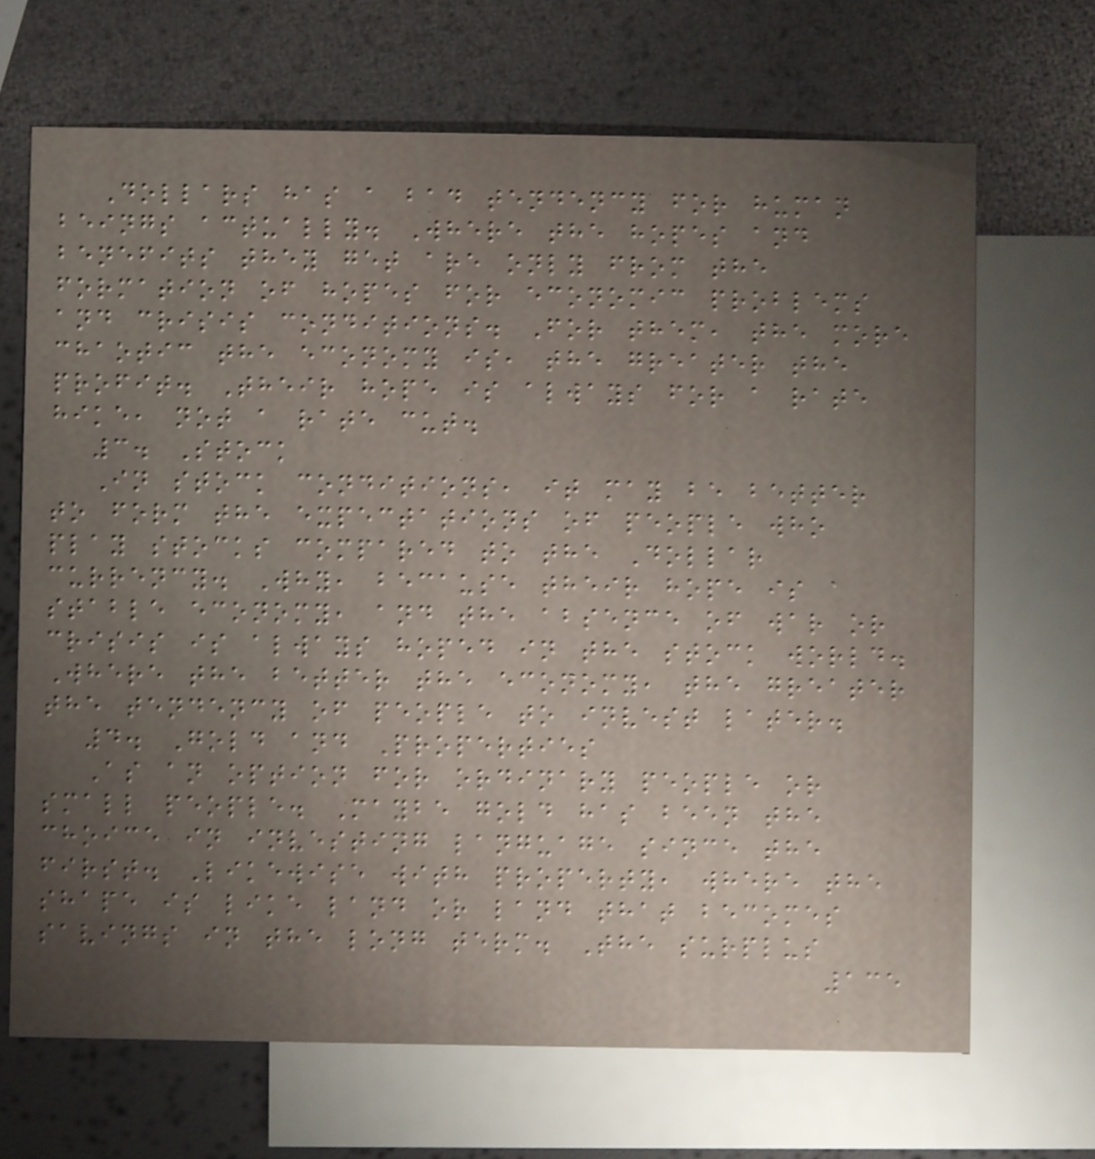Dollars has a bad tendency for human
beings actually. Where the hopes and
benefits they get are only from the
formation of hopes for economic problems
and crisis conditions. For them, the more
chaotic the economy is, the greater the
profit. Their hope is always for a rate
hike, not a rate cut.
3. Stock
In stock conditions, it may be better
to form the expectations of people who
play stocks compared to the Dollar
currency. Why, because their hope is a
stable economy, and the absence of war or
crisis is always hoped in the stock world.
Where the better the economy, the greater
the tendency of people to invest later.
4. Gold and Properties
As an option for ordinary people or
small people. Maybe gold has been the
choice in investing language since the
first. Likewise with property, where the
shape is like land or land that becomes
savings in the long term. The surplus
135
